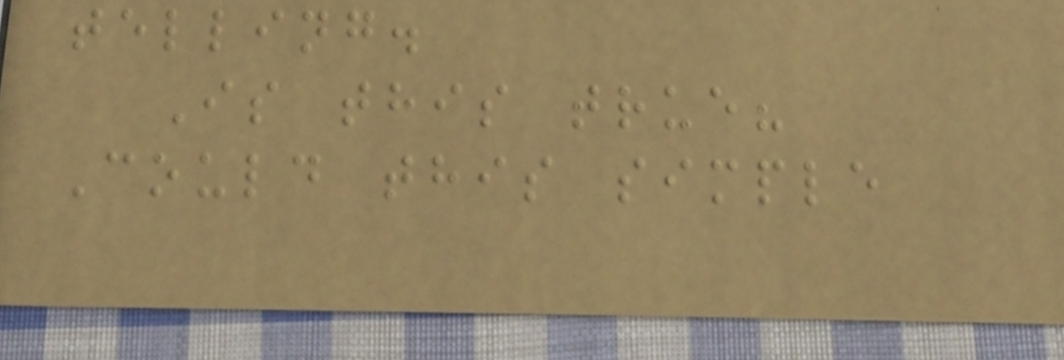telling.
Is this true?
Could this simple
